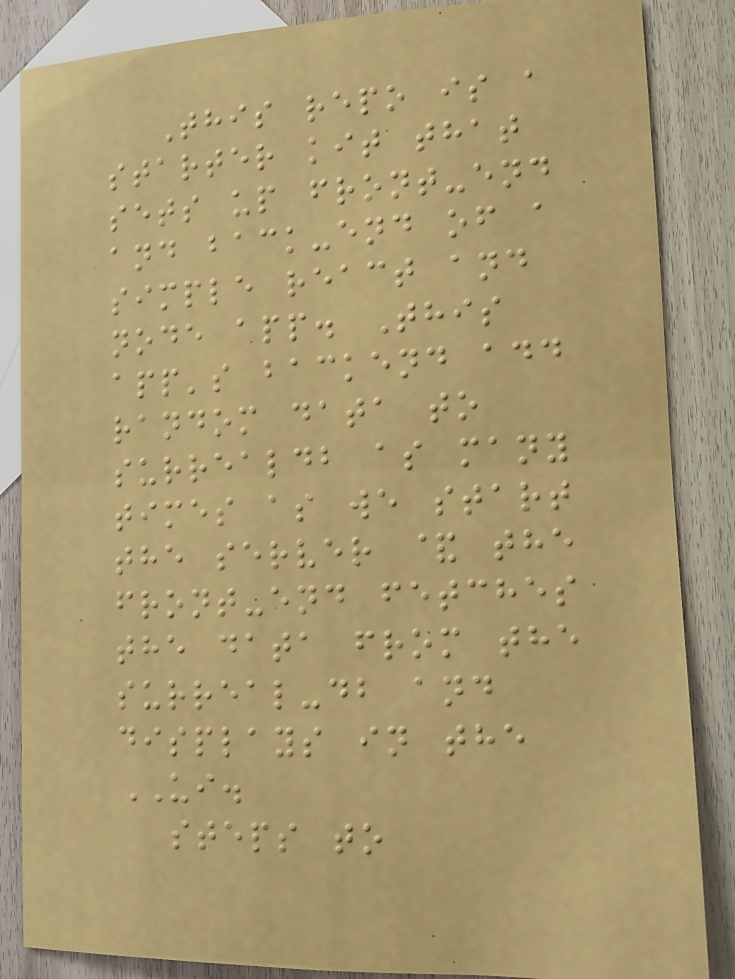This repo is a
starter kit that
sets up front-end
and back-end of a
simple react and
node app. This
app's backend add
random data to
surrealdb as many
times as we start
the server & the
front-end fetches
the data from the
surreal-db and
displays in the
UI.
steps to
